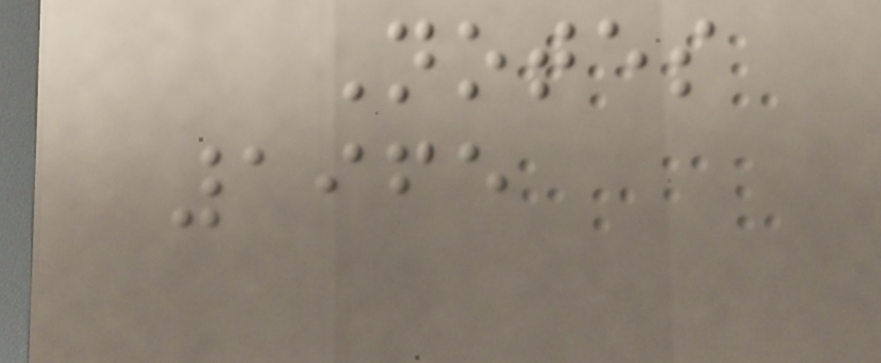Notes
1965
